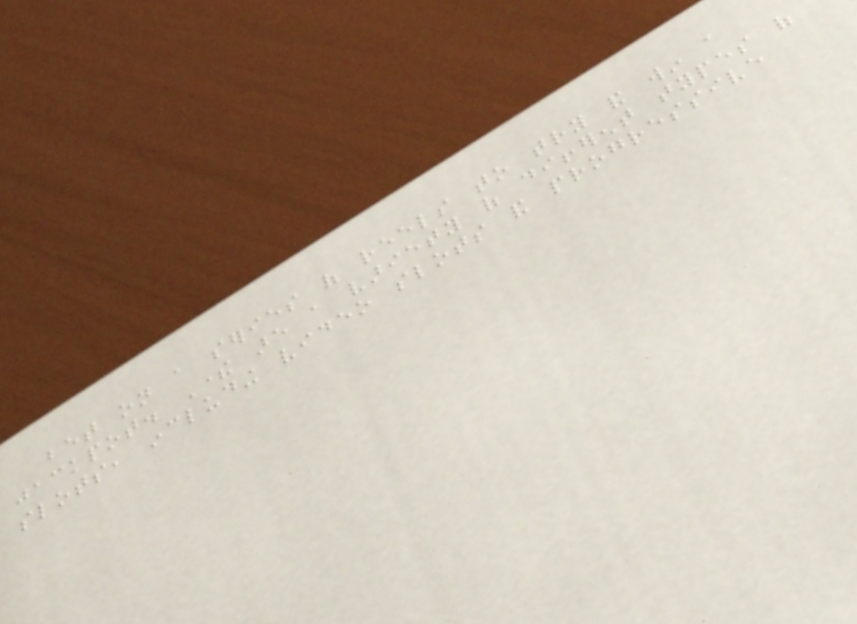bet on a series of reels to try and win a
jackpot. There are a variety of different types of
slots, including video slots and progressive
